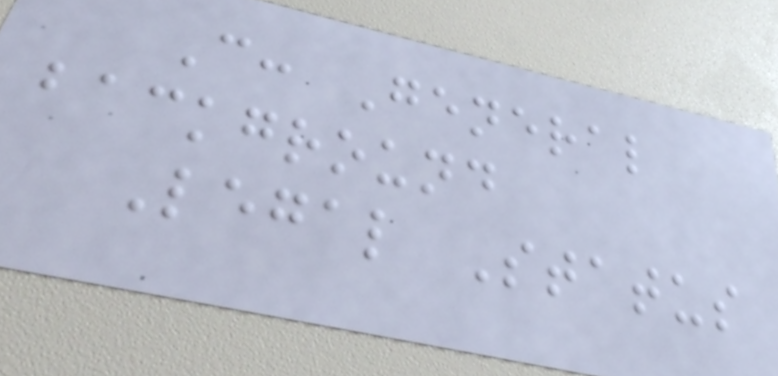C: General
background
Legal Status
